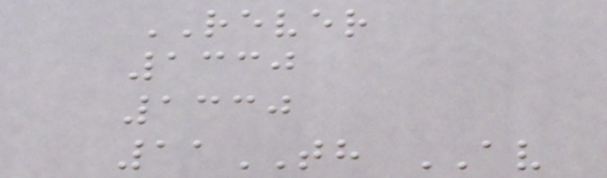REVER
1330
1330
11TH AV
